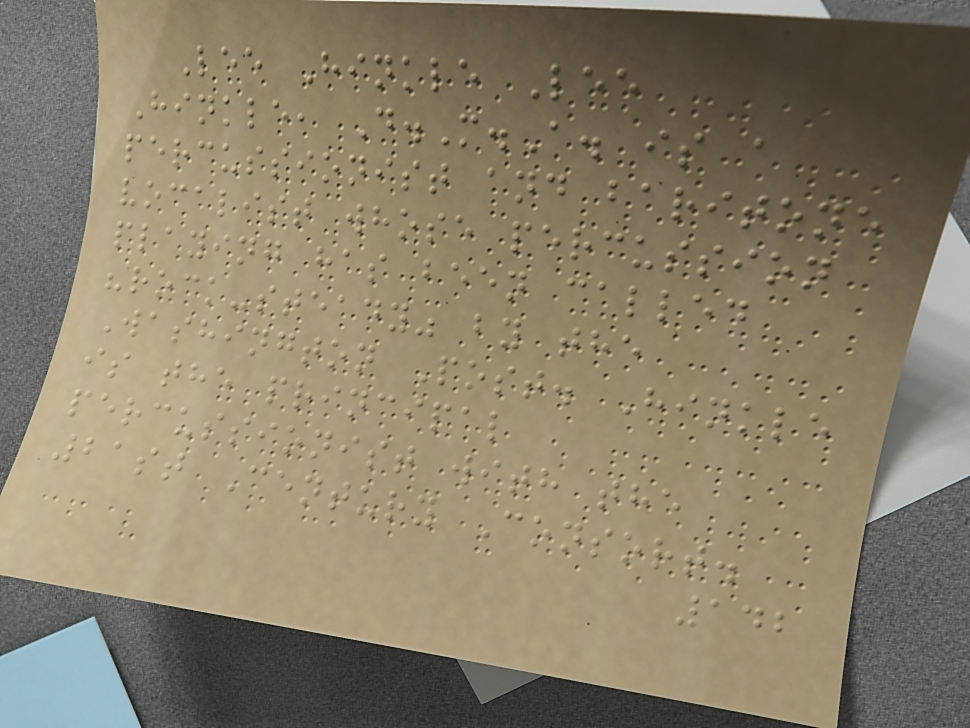Lee Hinkle Lee
Hinkle, D.M.A. is a
percussionist and baritone
vocalist whose percussion
playing has been called
"rock-steady" by the
Washington Post. Hinkle
is the principal
percussionist with the
21st Century Consort.
142
